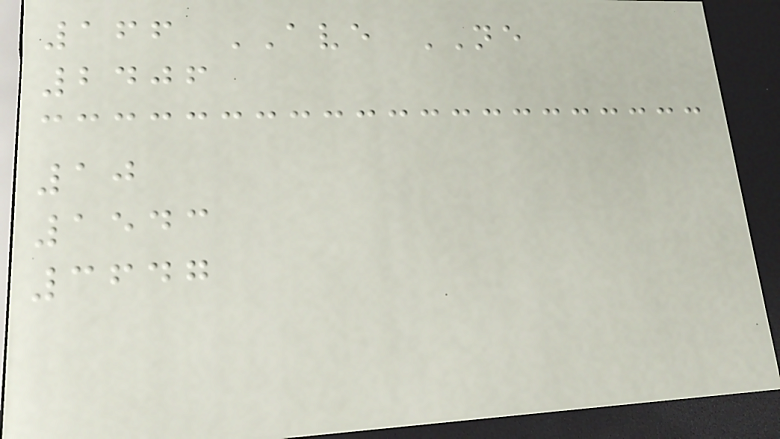166 AVE NE
2406
10
1543
3647
